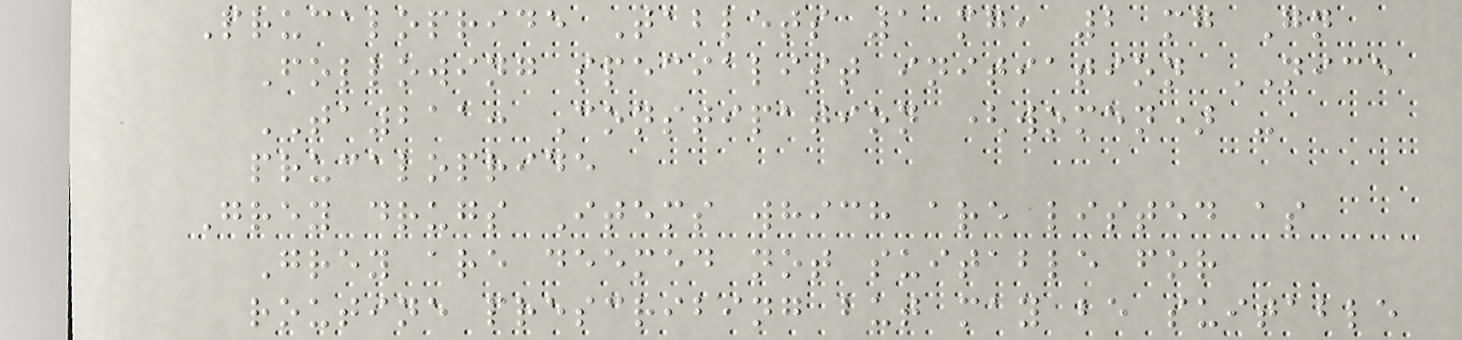Prucalopride Tablets 1 mg, 2 mg Gn
Following specialist initiation NICE
TA211: Constipation (women) -
prucalopride
Grey drugs Items which are listed as
Grey are deemed not suitable for
routine prescribing but may be suitable
